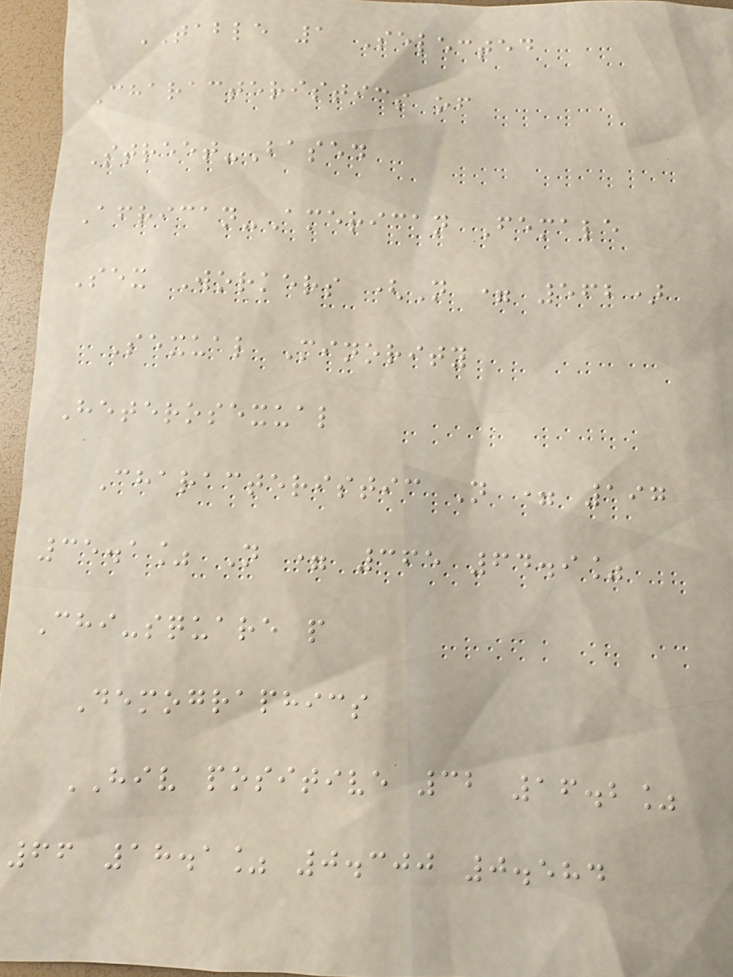TABLE 1 Selected
Characteristics of
Street-Based
African-American Female
Sex Workers (N = 562)
Sexual Minority
Heterosexual
Characteristic N = 197
35.1% N = 365 64.9%
Chi-square p
Demographics
HIV positive 32 16.2%
66 18.1% 0.300 0.584
